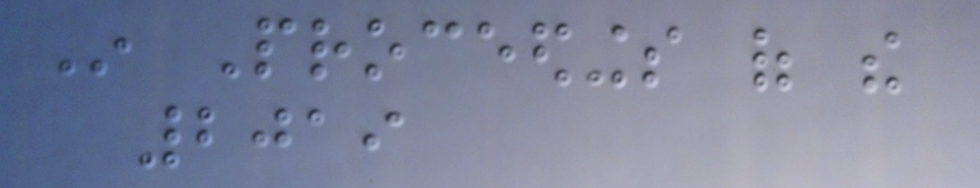In Proceedings of the
2019
